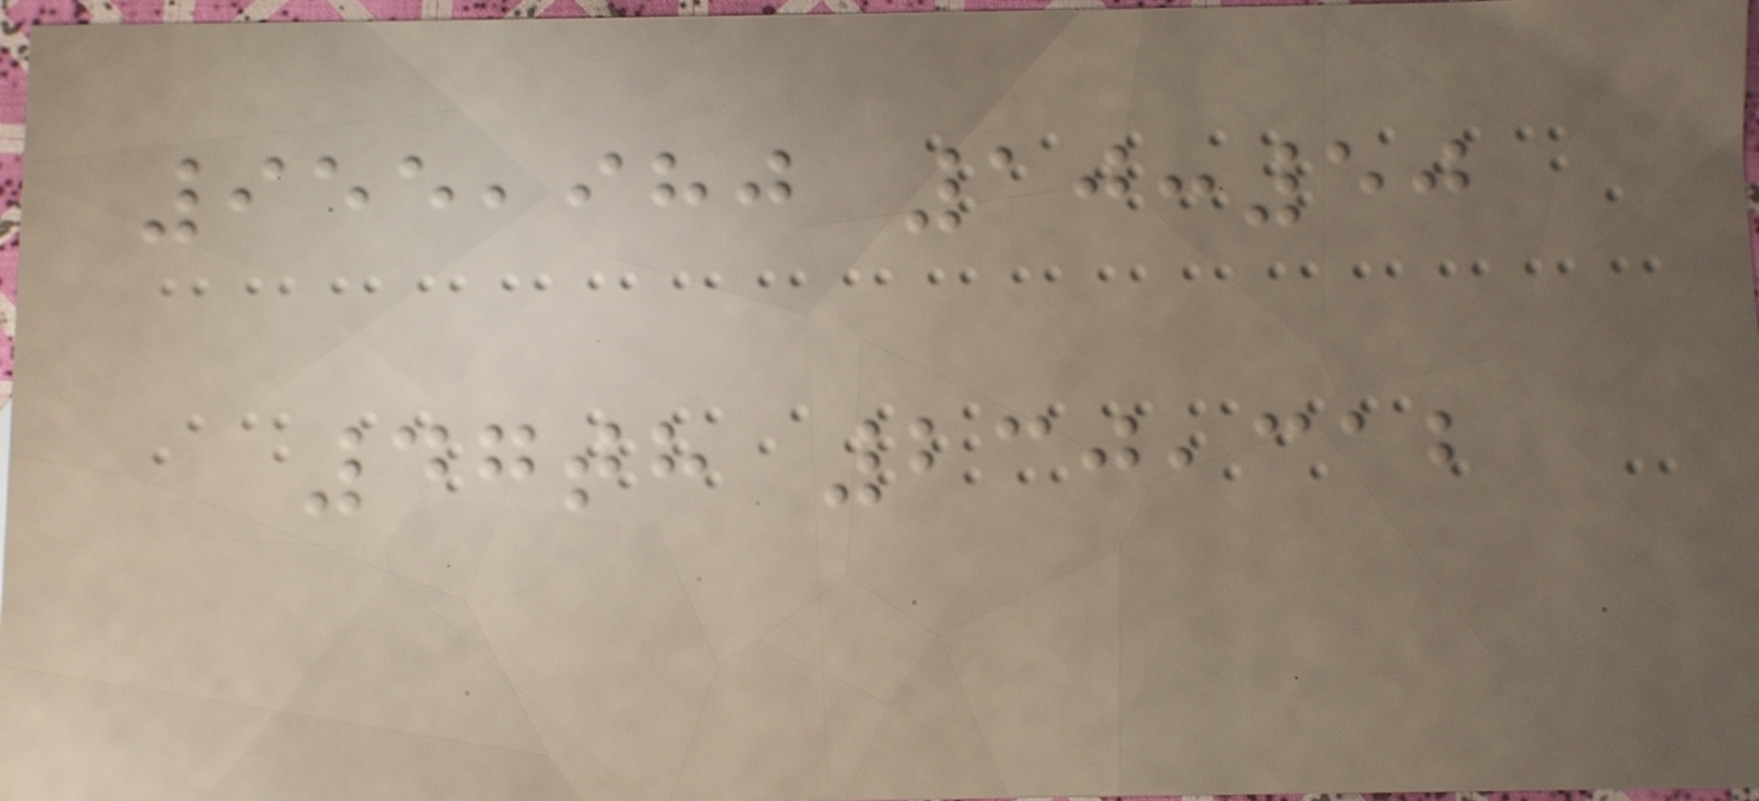955,980 10:50
47th 230,312
